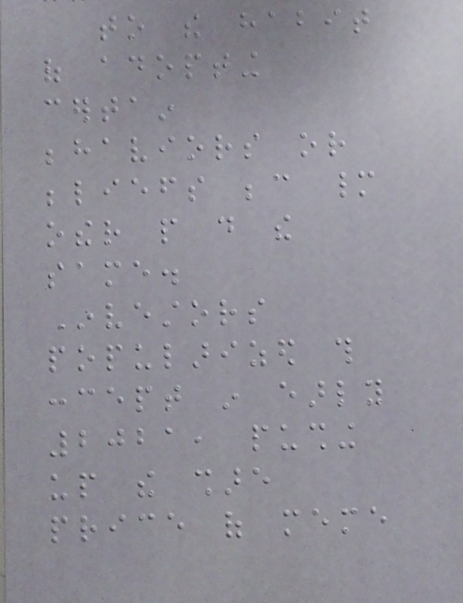to the habit
of adopting
certain
behaviors or
beliefs because many
other people do the
same.
Investors
popularized this
concept in early
2021, pushing
up the share
price of meme
